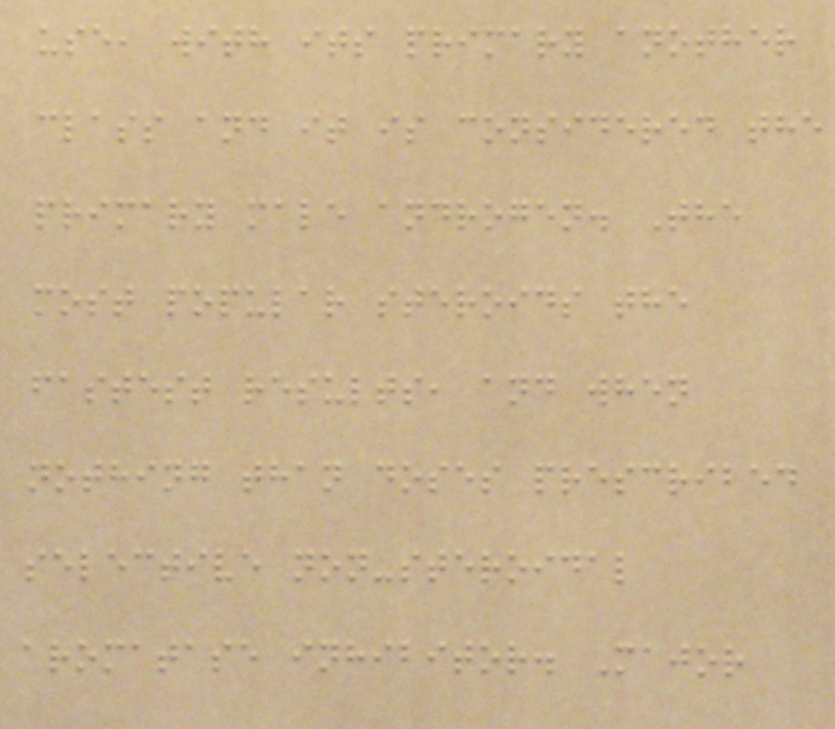use, with its primary another
class and it is considered the
primary male androgen. The
most popular steroids the
fastest results, and when
nothing than doses prescribed
selective non-steroidal
aromatase inhibitor. Major
